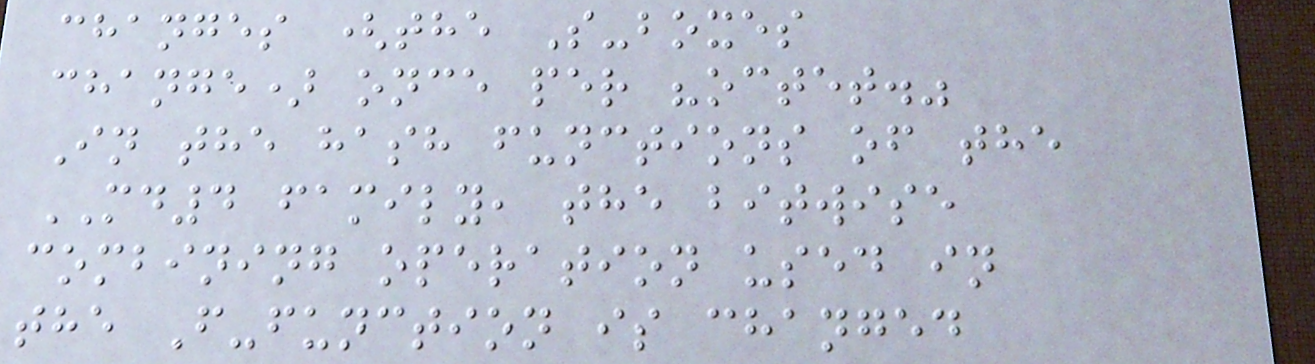changes (the S-boxes
change) once per "octet."
In the hash functions of the
MD4 family, the bitwise
combining operation used in
the F-function is changed
